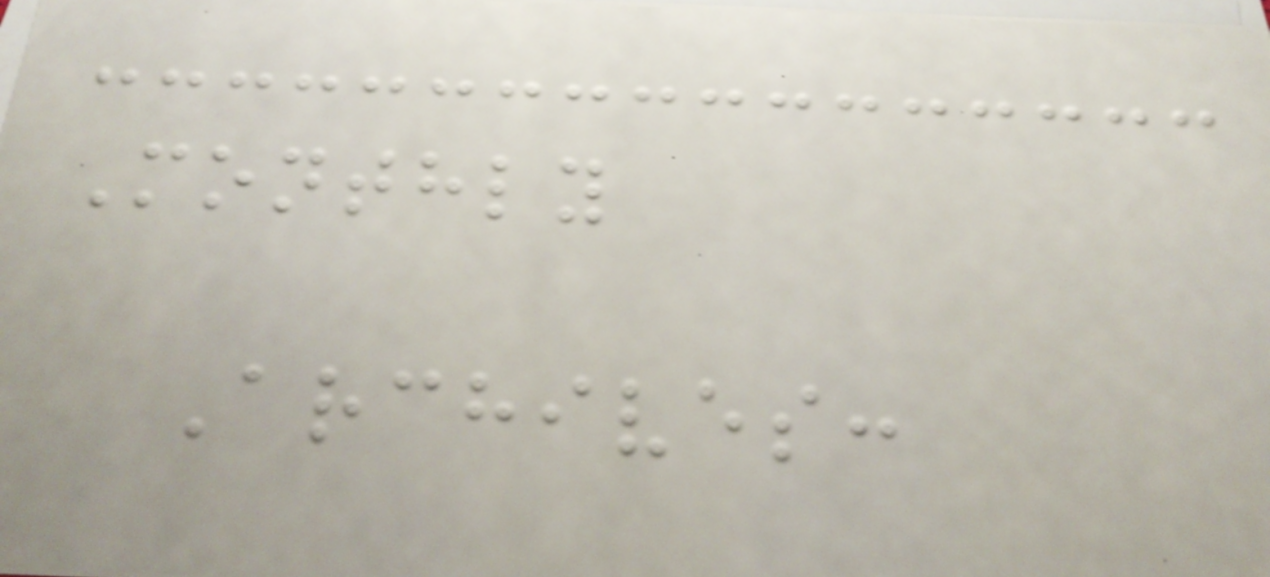Monthly
Archives:
